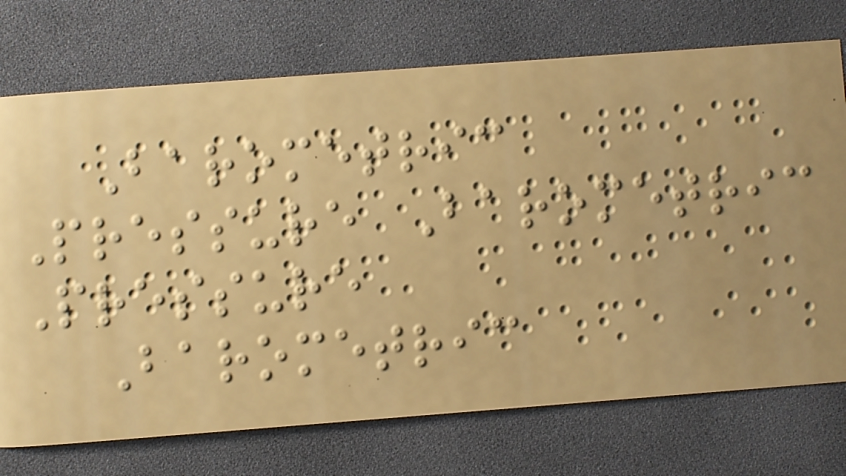Barometric
Pressure Barometric
Pressure
Barometric
